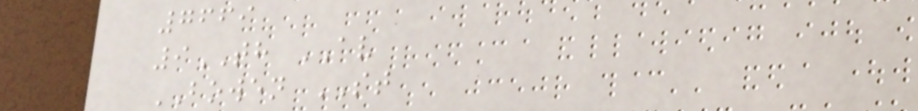7669
9TH AV
BOWEN ST
